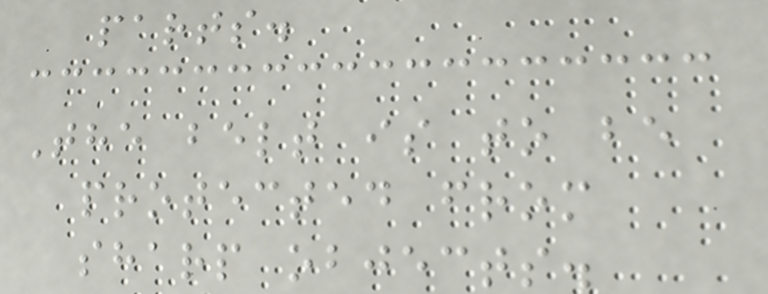parts.
The belt is to be
protected from
sharp objects.
